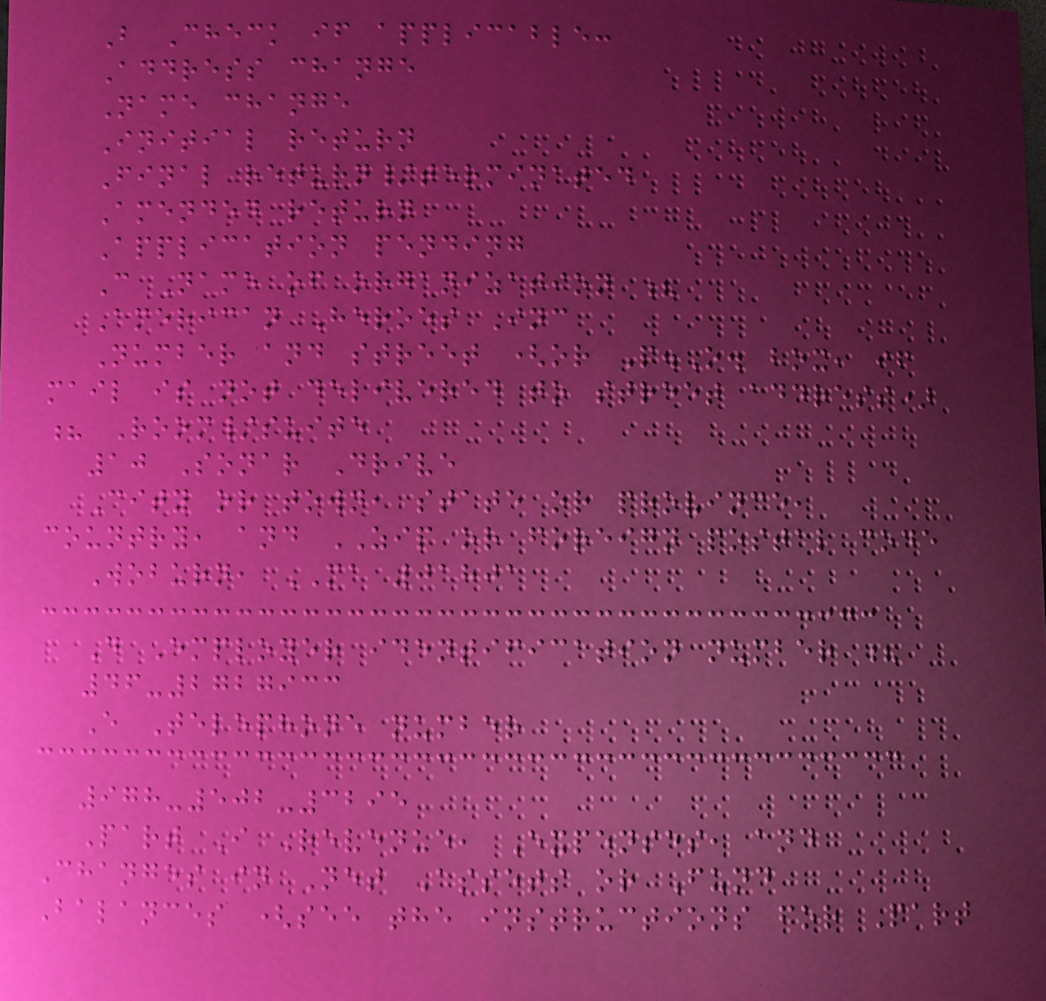B Check if applicable:
Address change
Name change
Initial return
Final return/terminated
Amended return
Application pending
C Name of organization ?
American Heroes Inc
Number and street (or P.O. box, if
mail is not delivered to street address)
? Room/suite
10 Sonar Drive
City or town, state or province,
country, and ZIP or foreign postal code
Woburn, MA 01801
D Employer identification number ?
46-2727933
E Telephone number
978-502-3295
Part I Revenue, Expenses, and
Changes in Net Assets or Fund
Balances (see the instructions for Part
